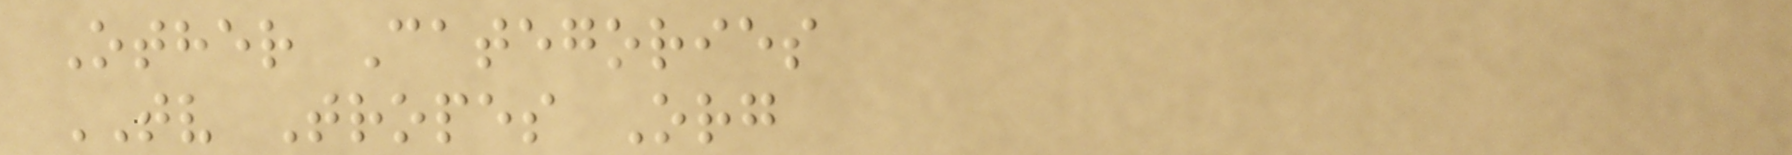Other Categories
TV Tropes Org
